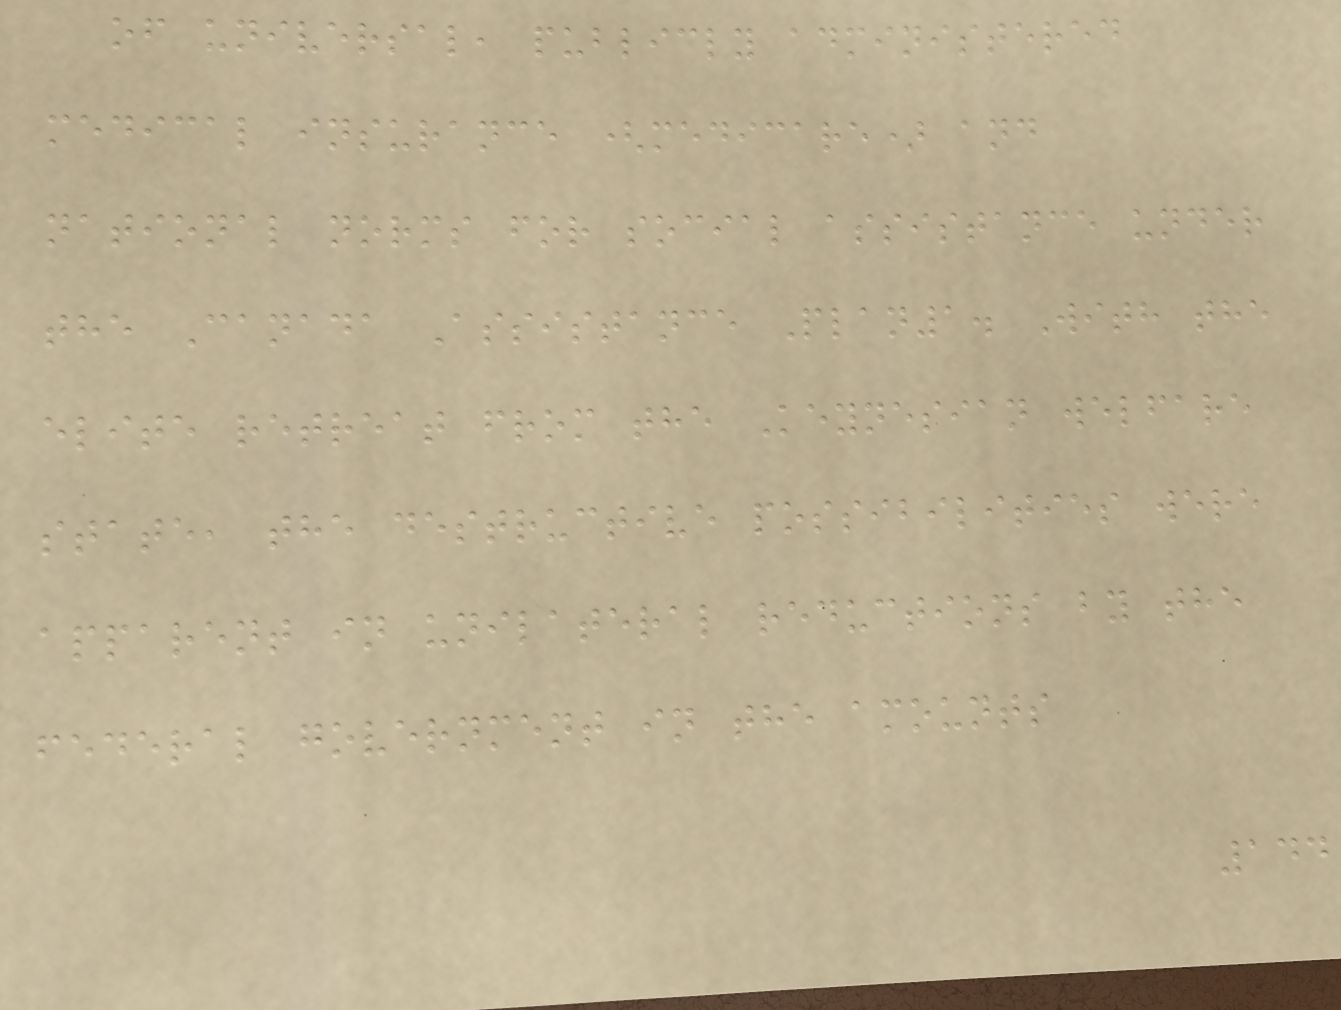of universal, publicly administered
medical insurance (medicare) and
national norms for social assistance under
the Canada Assistance Plan1. With the
elite retreat from the Keynesian welfare
state, the destructive possibilities were
apparent in unilateral reductions by the
federal government in the amounts
144
